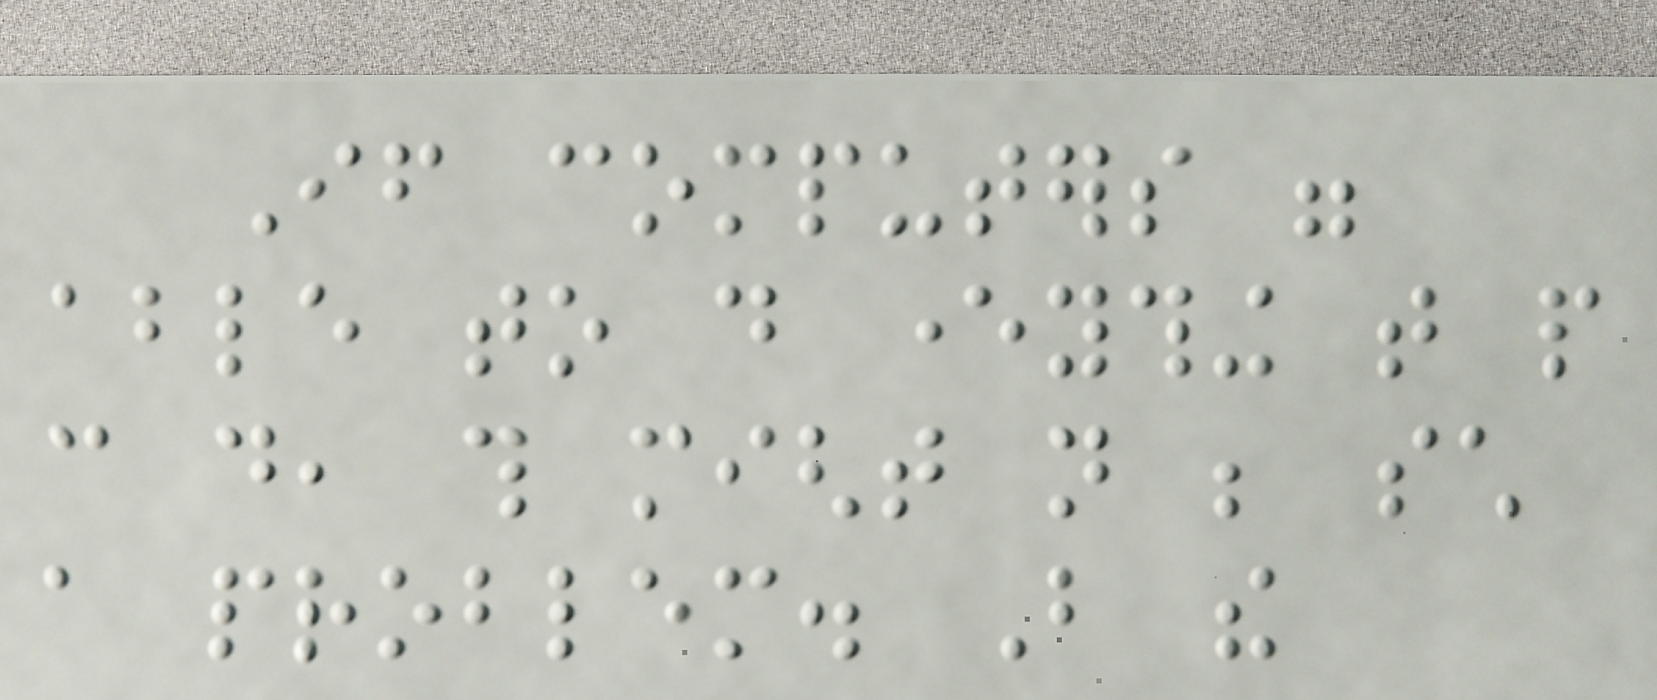If computers were
able to do everything that people
can do, this might not be such
a problem. But the
